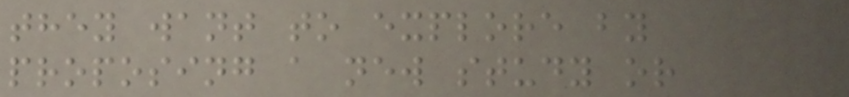they want to explore by
proposing a new study or
